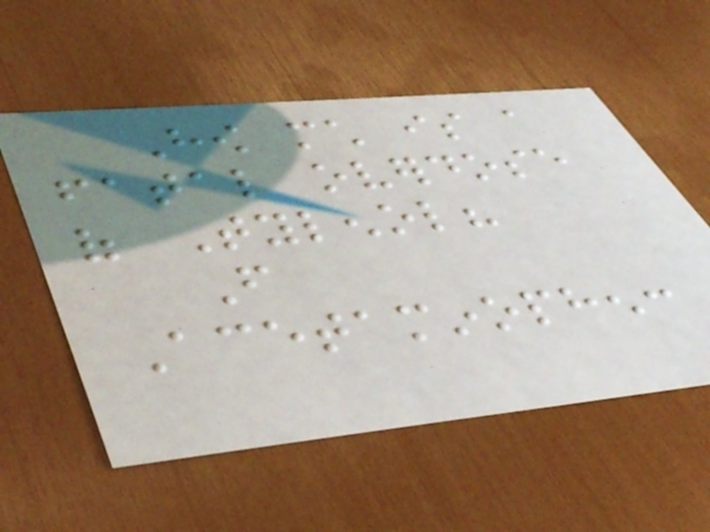How much is a
fatal overdose
of Tylenol?
From
Acetaminophen:
